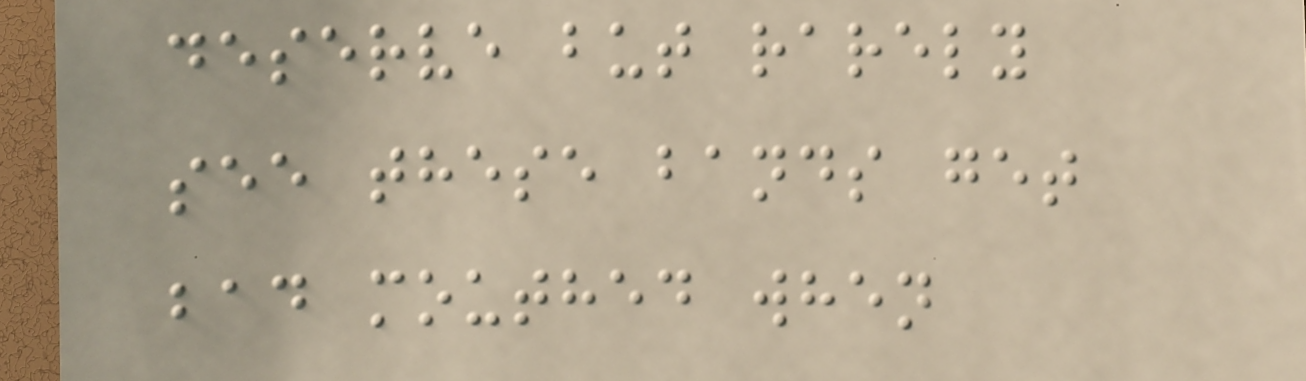deserve but rarely
see these bands get
bad mouthed when
